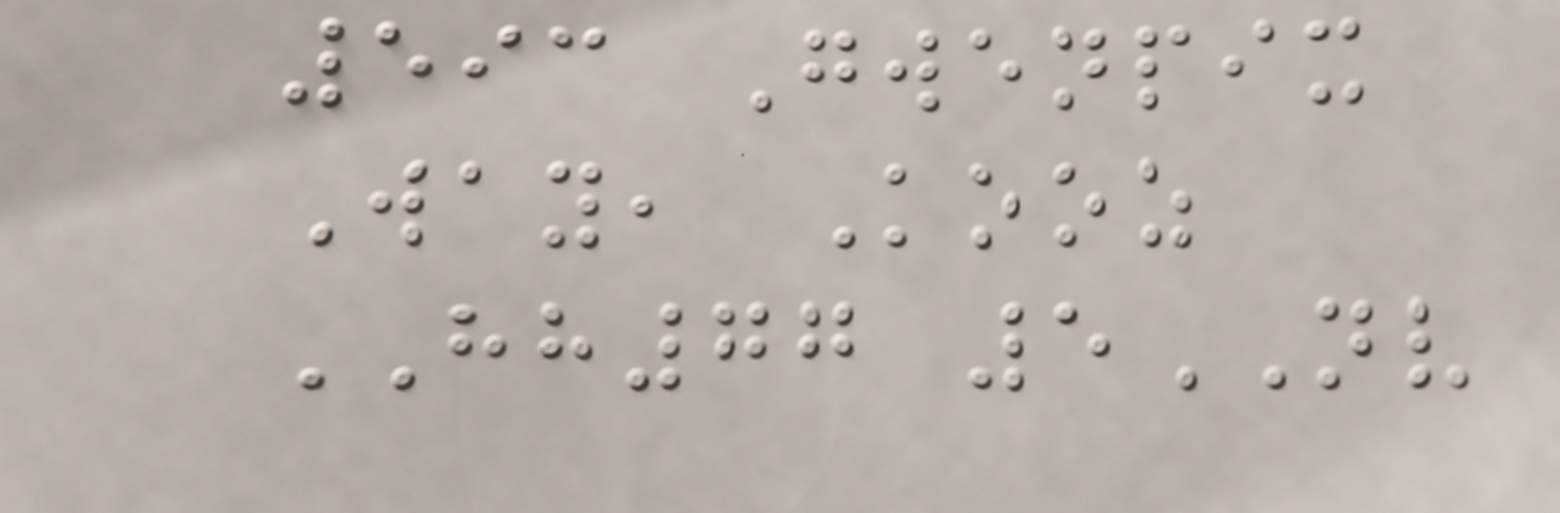593 Gwenpix
Way, Kooz
HH77 5NV
